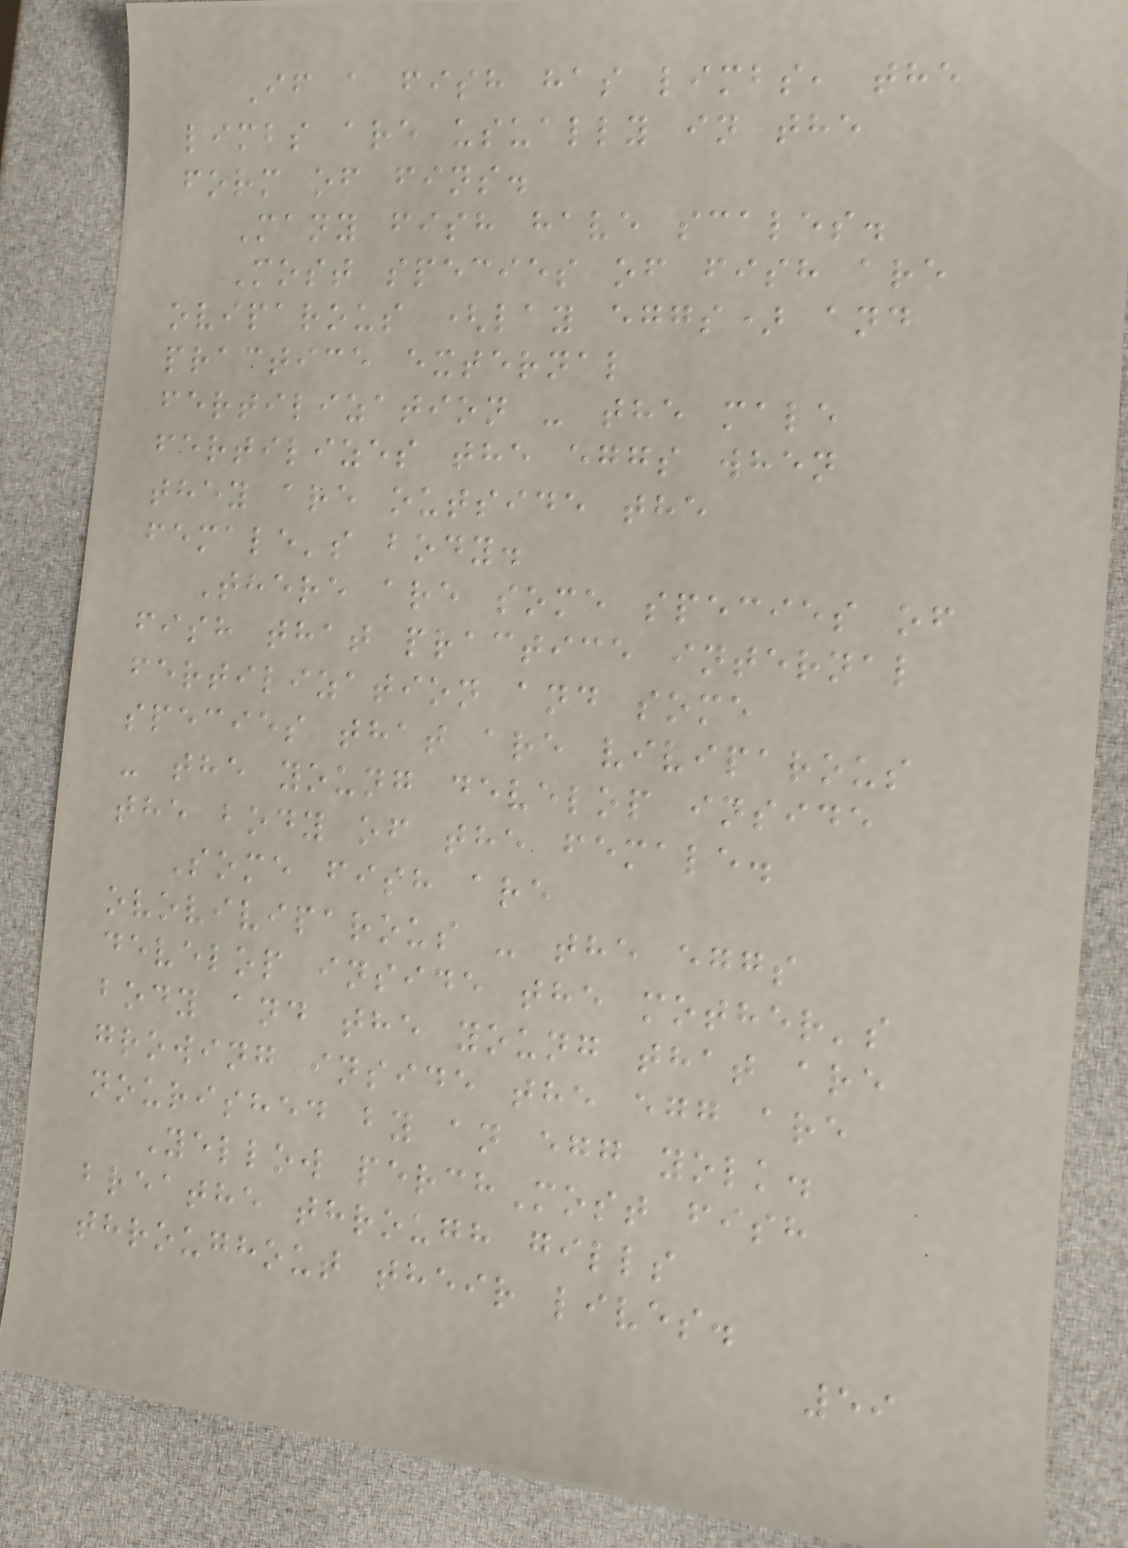If a fish has limbs, the
limbs are usually in the
form of fins.
Many fish have scales.
Most species of fish are
oviparous (lay eggs) and
practice external
fertilization - the male
fertilizes the eggs when
they are outside the
female's body.
There are some species of
fish that practice internal
fertilization and some
species that are viviparous
- the young develop inside
the body of the female.
Some fish are
ovoviviparous - the eggs
develop inside the mother's
body and the young that are
growing inside the egg are
nourished by an egg yolk.
Yellow perchMost fish
breathe through gills
throughout their lives.
59
